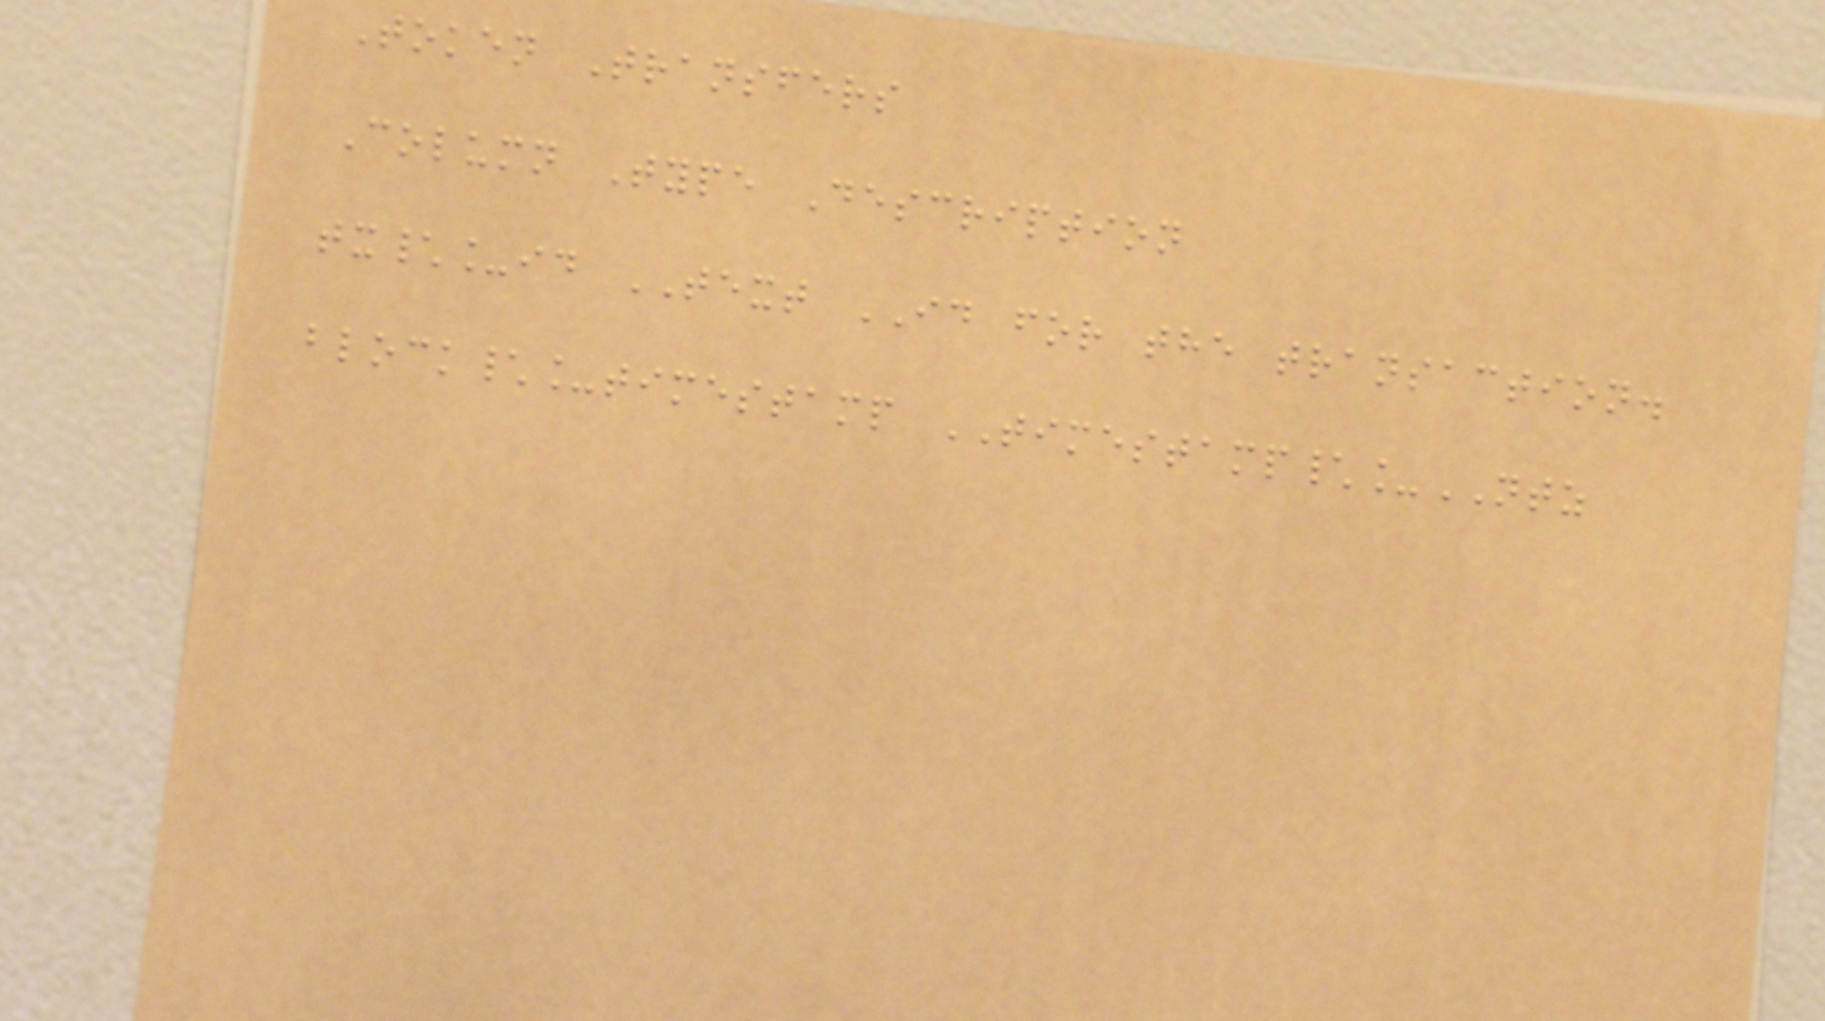Token Transfers
Column Type Description
tx\_id TEXT ID for the transaction.
block\_timestamp TIMESTAMP\_NTZ
